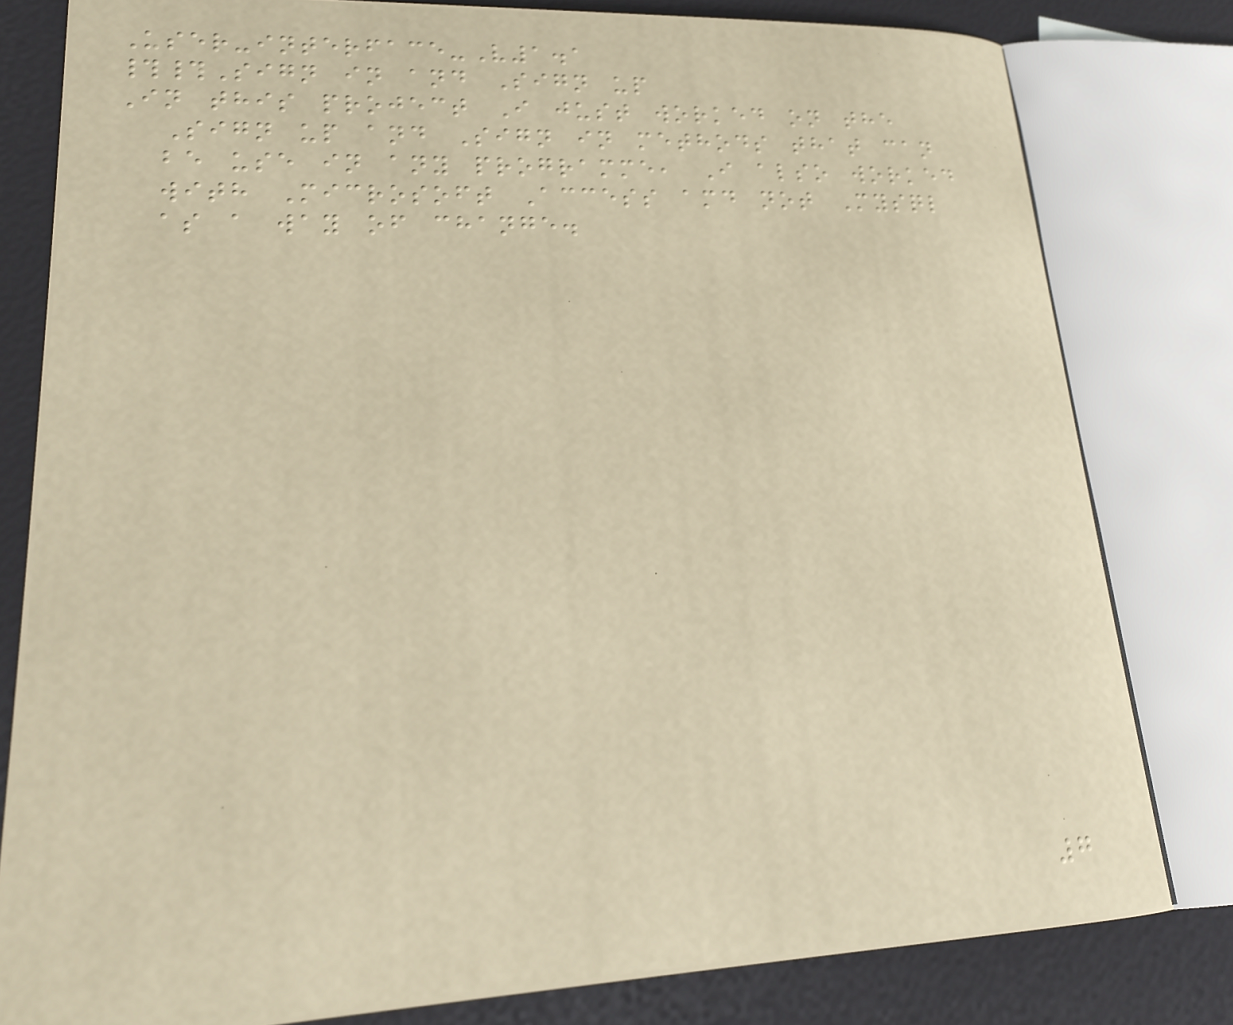User-interface-V1.1
##Sign in and Sign up
In this project I just worked on the
Sign up and Sign in methods that can
be use in any programme, I also worked
with Microsoft Access amd not Mysql
as a way of change.
7
